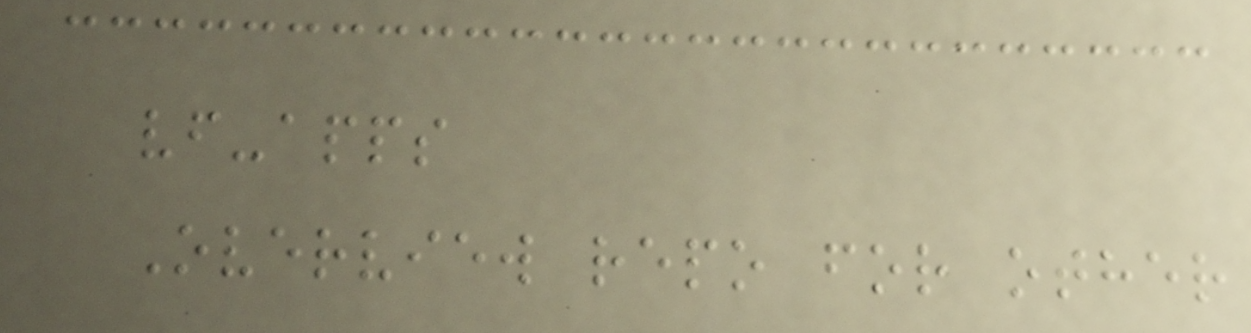vf-apps
Overview repo for other
